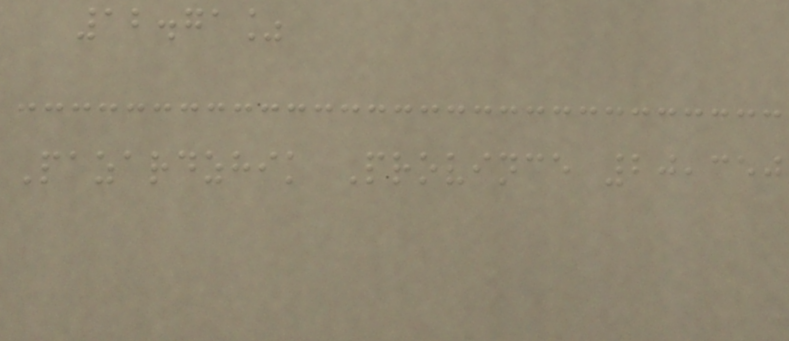12.71%
Pazardzhik Province 20,350
